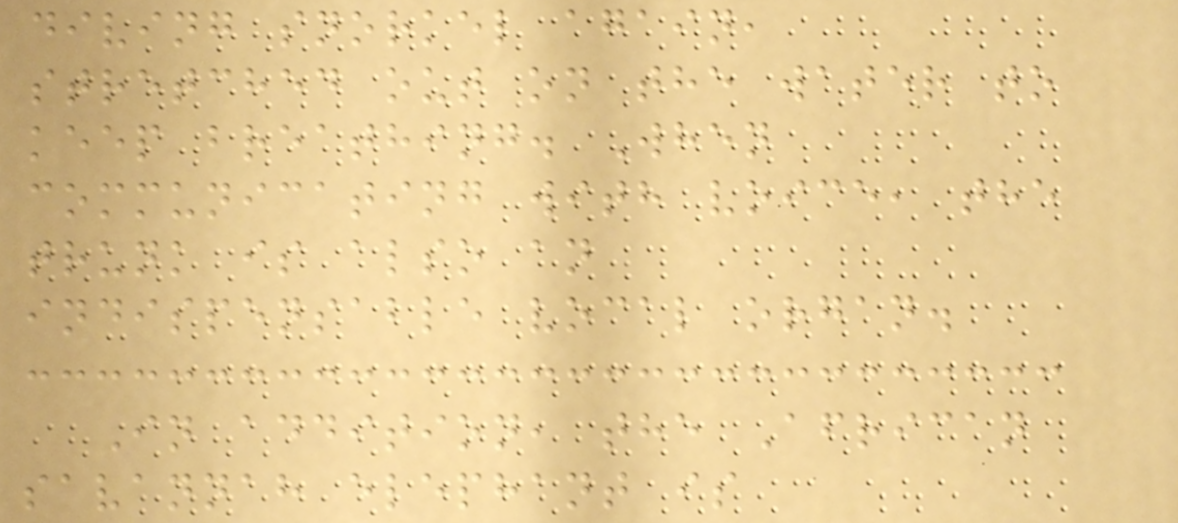diving snorkel again,
stretched out on the water to
keep breathing. When
communicating with voice, the
trunk is also an
indispensable vocal organ.
In addition, the African
savannah elephant is
